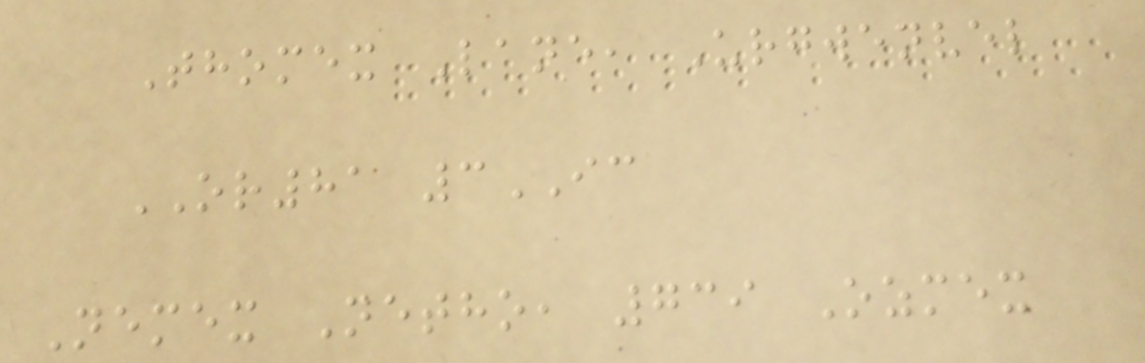Thomex Lane, Urgwenvel
OR81 3IC
Nemex Netho, 739 Ozmex
